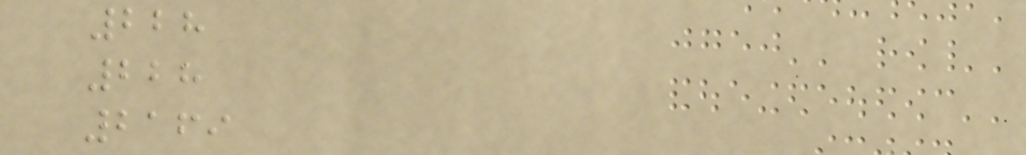228
228
2169
